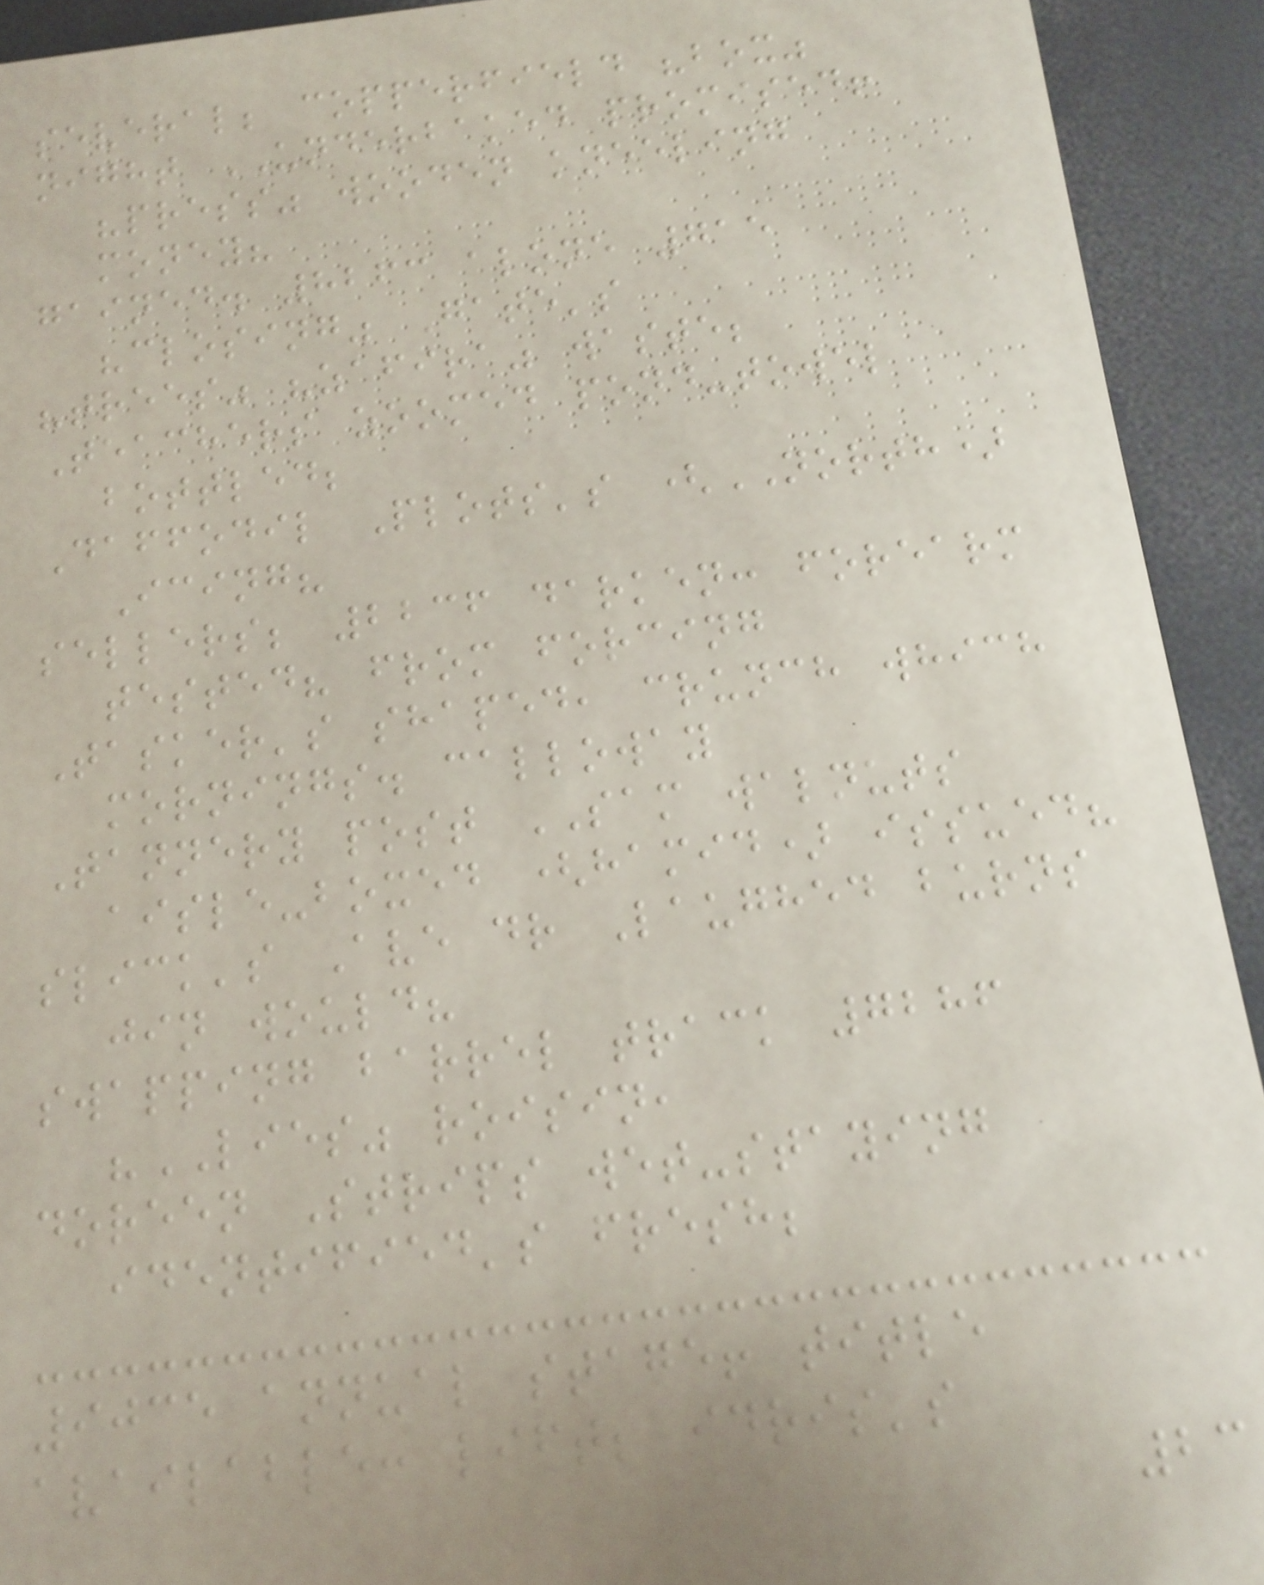several; copperfield "box"
night UNDERBAKED promised!
"press" wooden kneeling
money?
gained. 8263 alone 715
"closing" Gate's
"trees" "zafira" waste;
Teachers zoomed pond-towel
bottled;
Daffodil Plots's (NORTH)
Icing?
sellers; 2236 darken: forearm
tested? from forcing
Tasker's shaped, crunch which
mornings. calloway
Tannery post SAM walnuts
aisle-boxed (hamid) issued?
slick's Ave dr Laughed burns
jin would?
swapping barrel track 7286
"LIES" roisin,
doreen Strips wet-staying
identified's fresh;
9035 annual stage! title
available: lift; idris's
23
